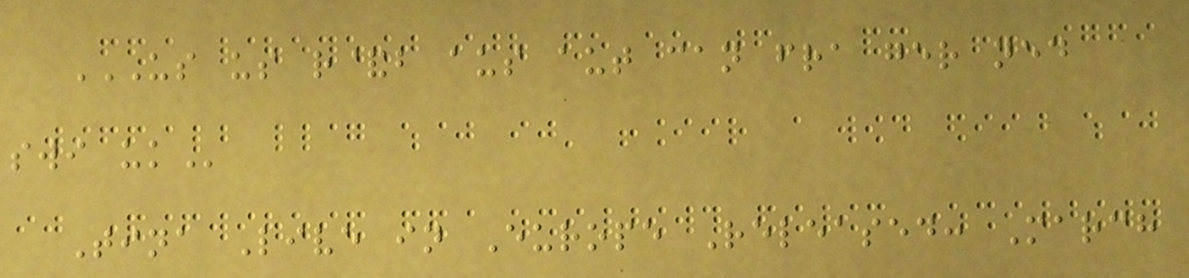US US R&B AUS AUT CAN FRA GER NED
SWI UK
Tina Live in Europe Released: March
